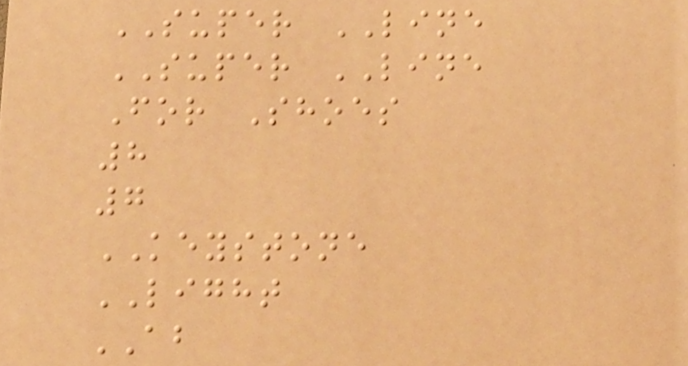SUPER LINE
SUPER LINE
For Shoes
8
7
KEYSTONE
LIGHT
AB
